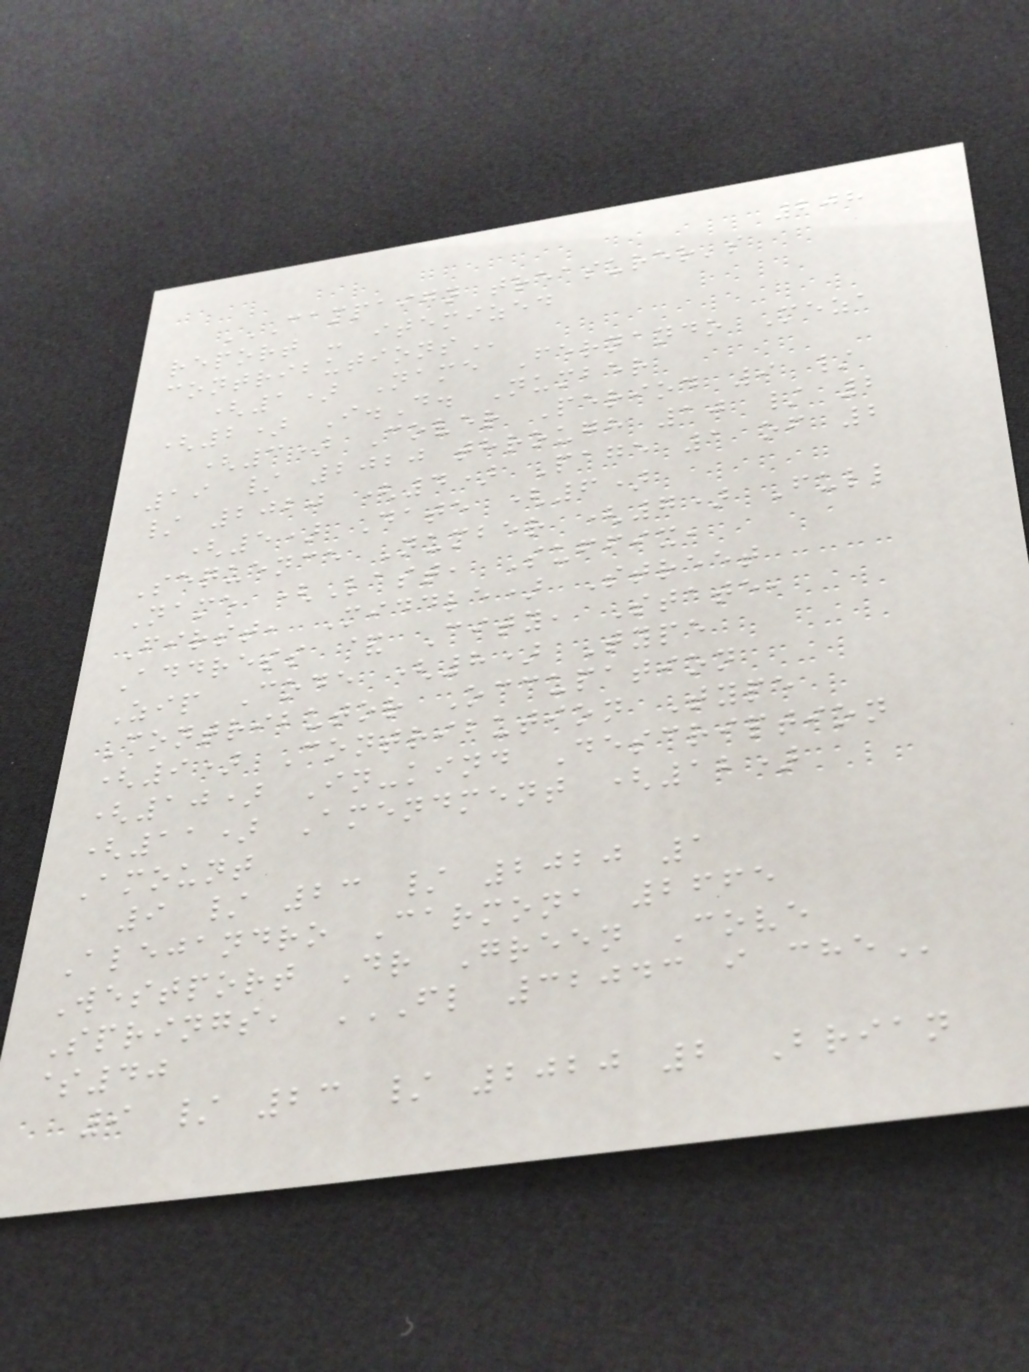208
CAMPAIGN TREASURER'S
REPORT - ITEMIZED
CONTRIBUTIONS
(1) Name Fernando Meza
(2) I.D. Number
(3) Cover Period 9 /
19 / 2020 through 10 / 2
/ 2020 (4) Page 1 of 2
(5) Date (6)
Sequence Number (7) Full
Name (Last, Suffix,
First, Middle) Street
Address & City, State,
Zip Code (8) Type
Contributor Occupation
(9) Contribution Type
(10) In-kind Description
(11) Amendment (12)
Amount
9 / 23 / 2020 1
Alejandro Carmona 2665
Westport Dr Green Cove
Springs, FL 32043 I CHE
$40
9 / 23 / 2020 2 Brian
